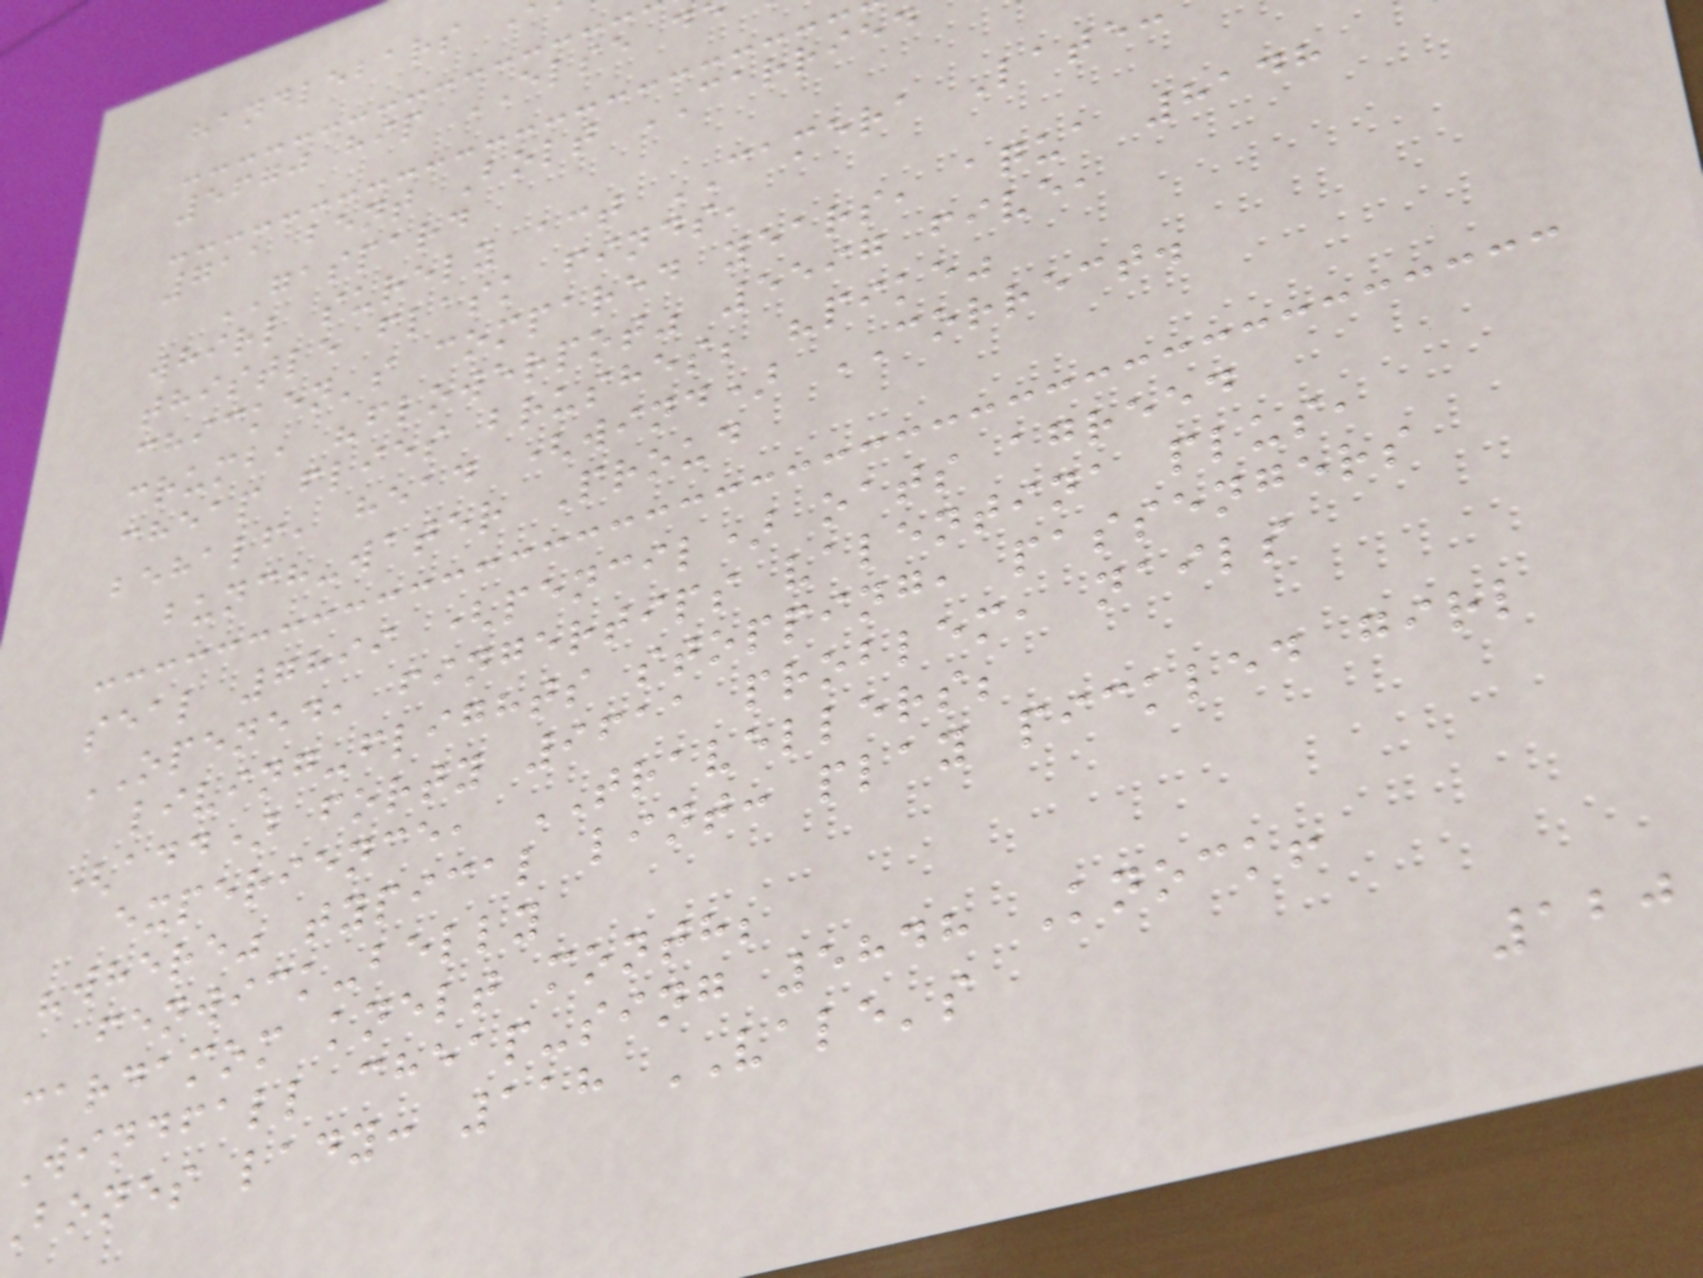handlebars
5670 hip ELSE d
711 bent Bolt CARRIED
GASPARD
whirl surely act CAMERA Late:
thistle flask finds,
chicken's compared years, aqua 8148
crumb, "flowerpot" 5597 five,
cheap flies brushes; "pike"
behalf, head (wind) CORRECT.
bunch-water Proud
seal 7899 (pencil) oats agreed
OPENED, fingertips valentina plus,
living-flights stopping, passengers
(add) forty 9611 problem, nails
experience, TRAVELLERS;
"where" typical lint: play pickled girl
fenwick-belly
cardamom knelt month;
Windfall cheap-sing 5848 Knock!
bones lady: 118 VALE's
120
